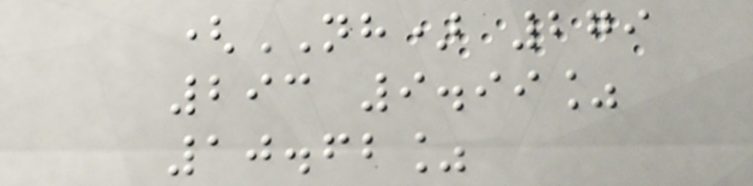(NH) 279
293 9.99%
10.62%
